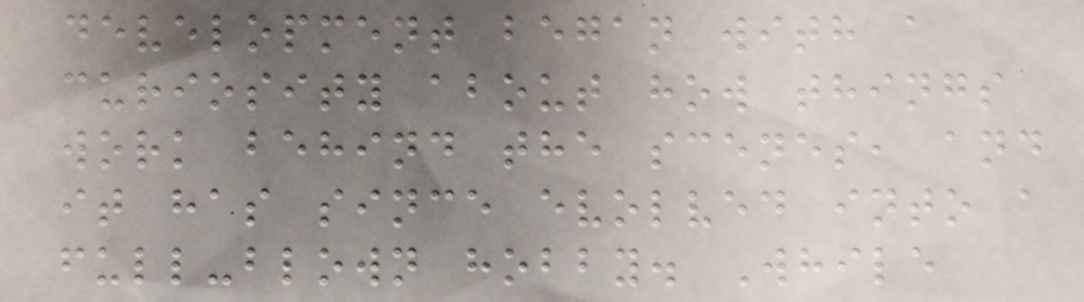development began with a
curiosity about how things
work behind the scenes, and
it has since evolved into a
full-blown hobby. While
